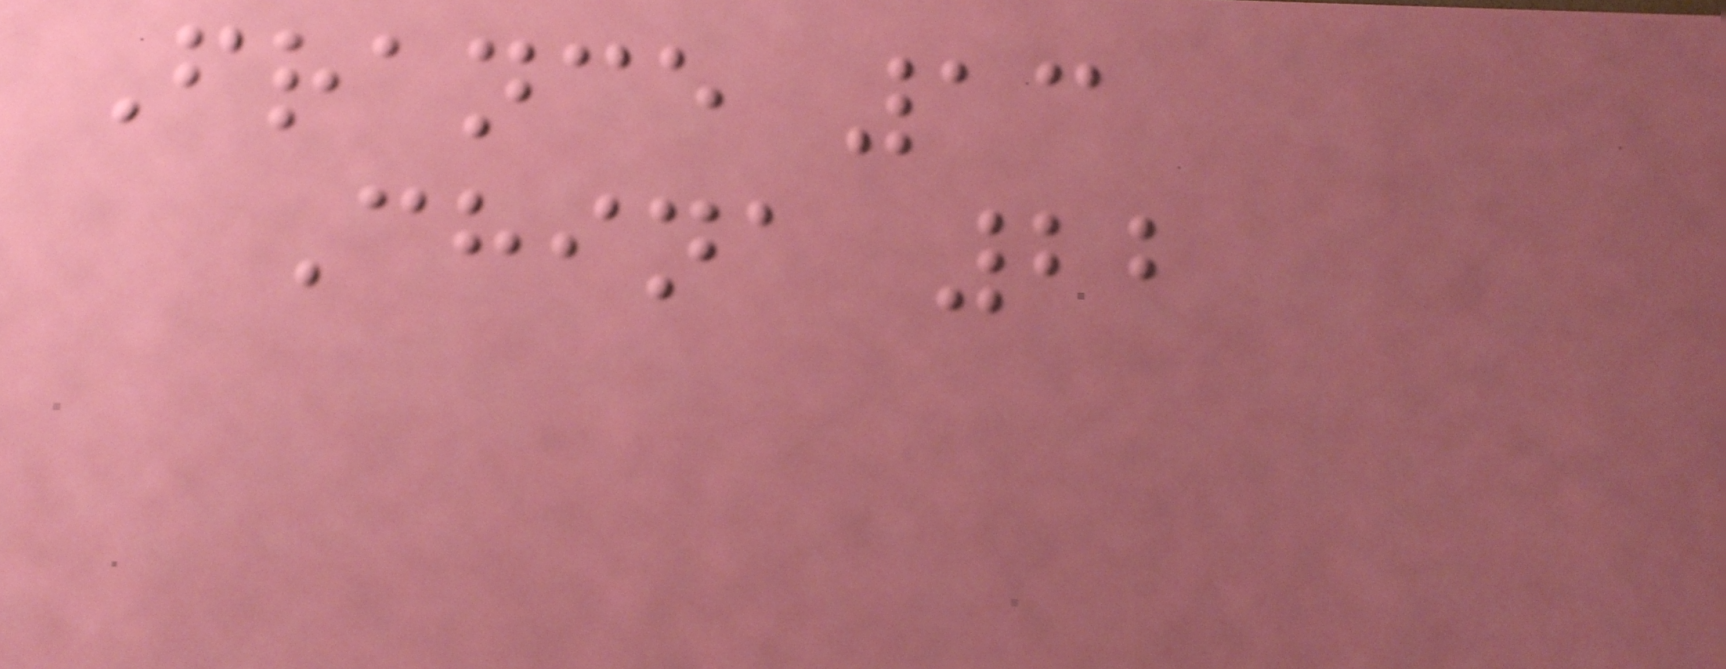France 13
China 22
